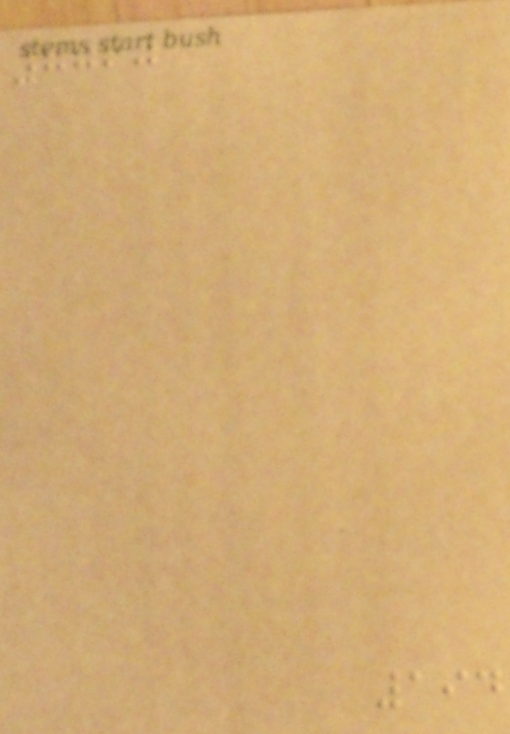7760
194
